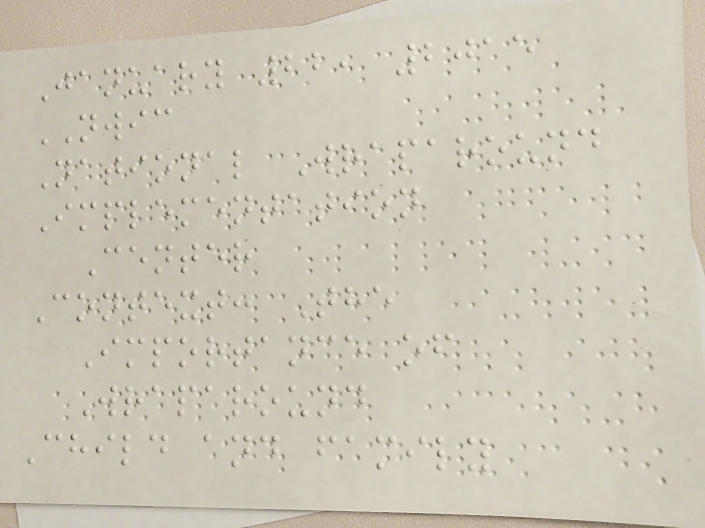January 22, 2015
NWIC
National Wraparound
Implementation
Center
Context: The
Importance of
Wraparound
Child and family
